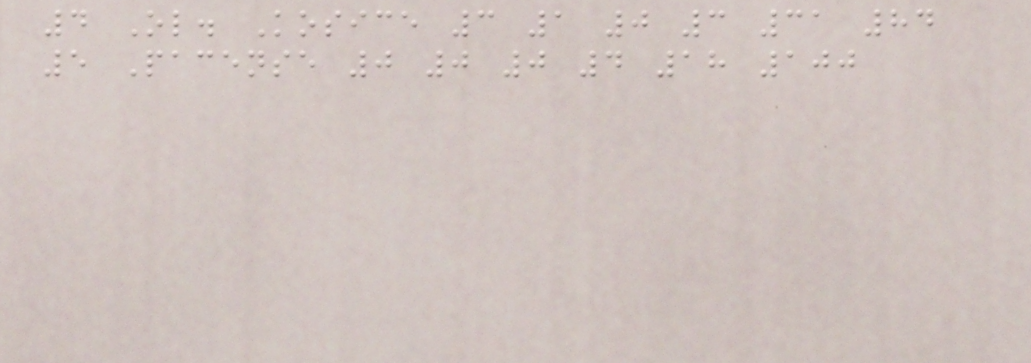4 Ol. Kosice 3 1 0 3 31 84
5 Pacense 0 0 0 4 18 100
